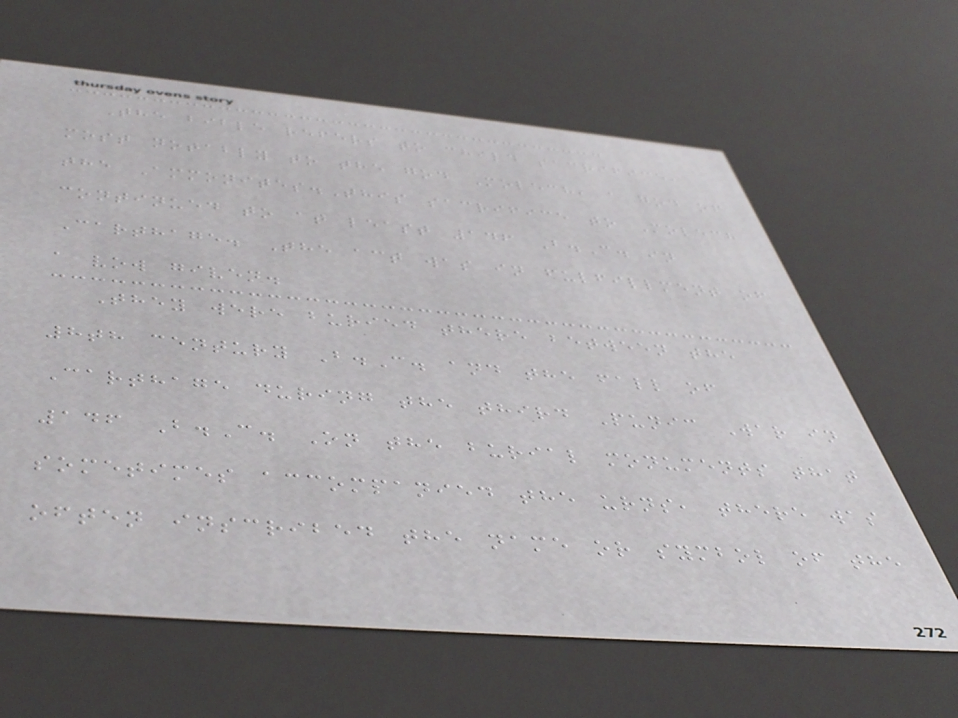The bible refers to child sacrifice,
most notably to the god Molech, a god of
the Ammonites.This sacrifice to Molech
continued to at least 146 B.C. in
Carthage. The act was in fulfillment of
a vow given.
They were buried there between the
8th century B.C. and the fall of
Carthage during the third Punic War in
146 B.C. On the burial monuments that
sometimes accompanied the urns, there was
often inscribed the name or symbol of the
